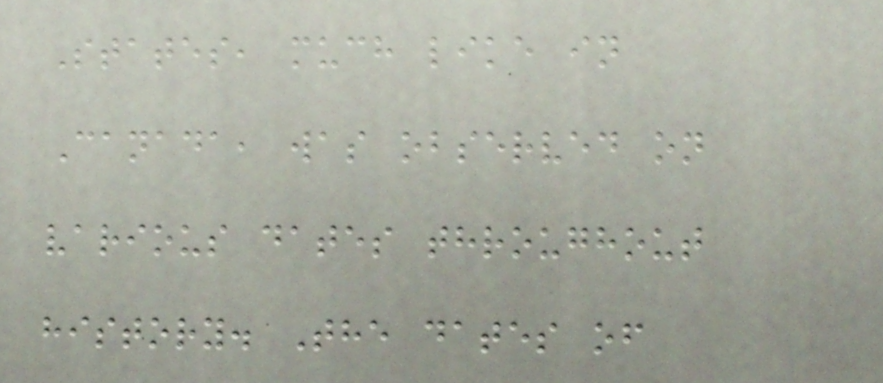States, much like in
Canada, was observed on
various dates throughout
history. The dates of
